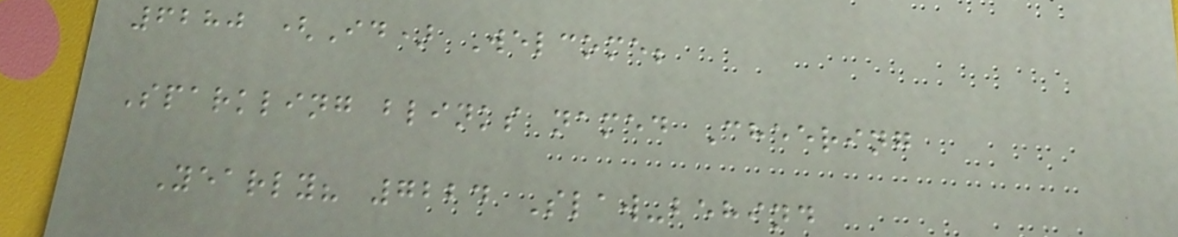6280 (Id) Welcome;
Sparkling blinks named Cheering
Yearly? 7224 Slaw-behind
